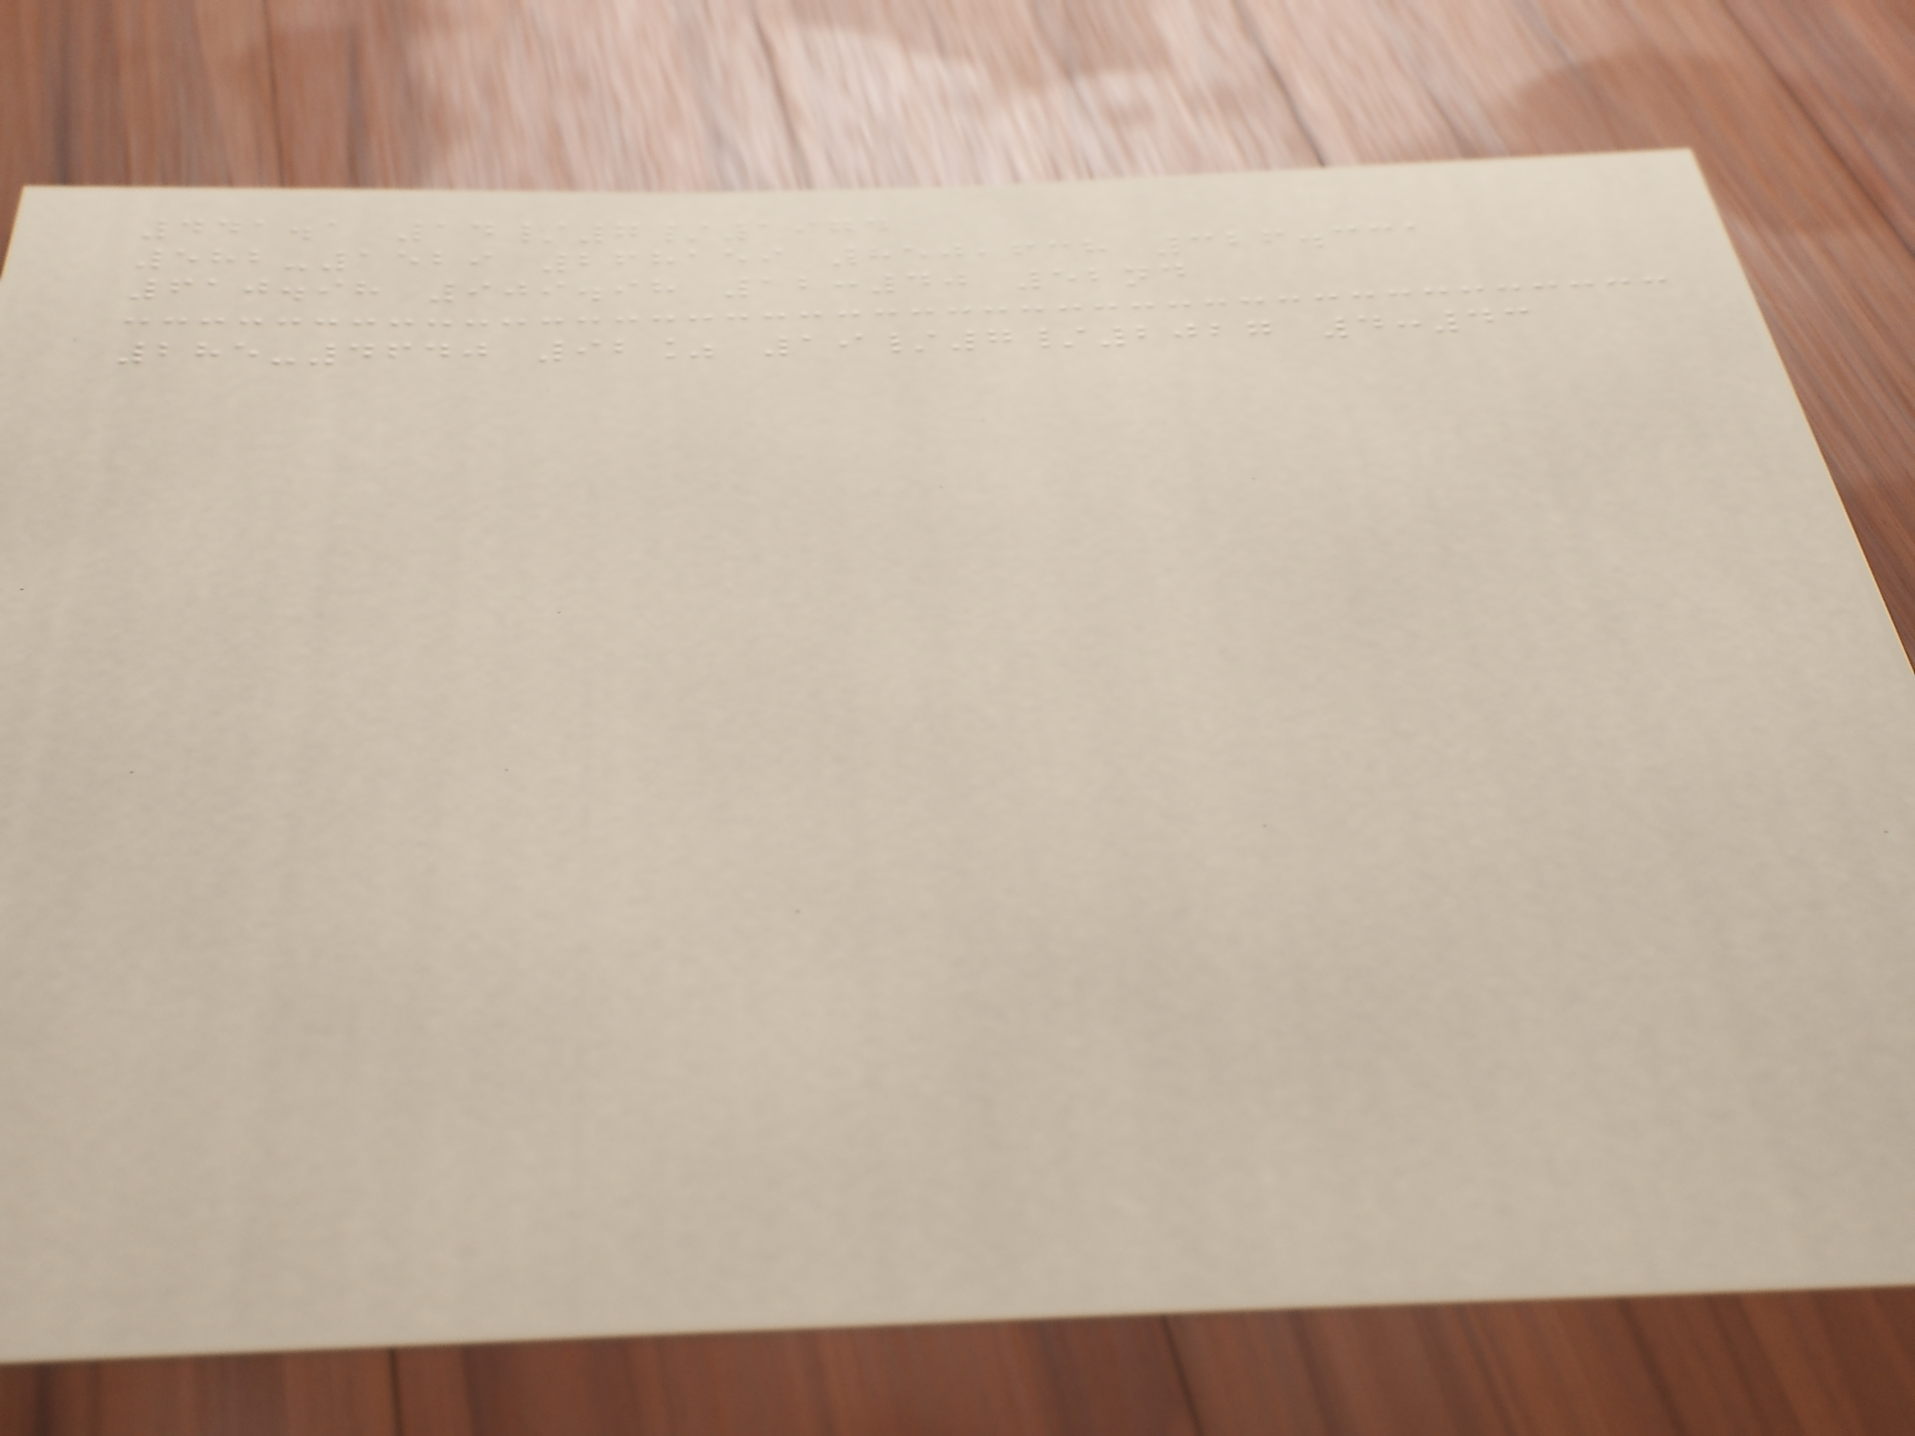441.1 14/7/1974
582-1529 268159 850,638 326.331
610.98 909.98 12:40 52nd
285-4640 92% 19/7/2027 4:43
